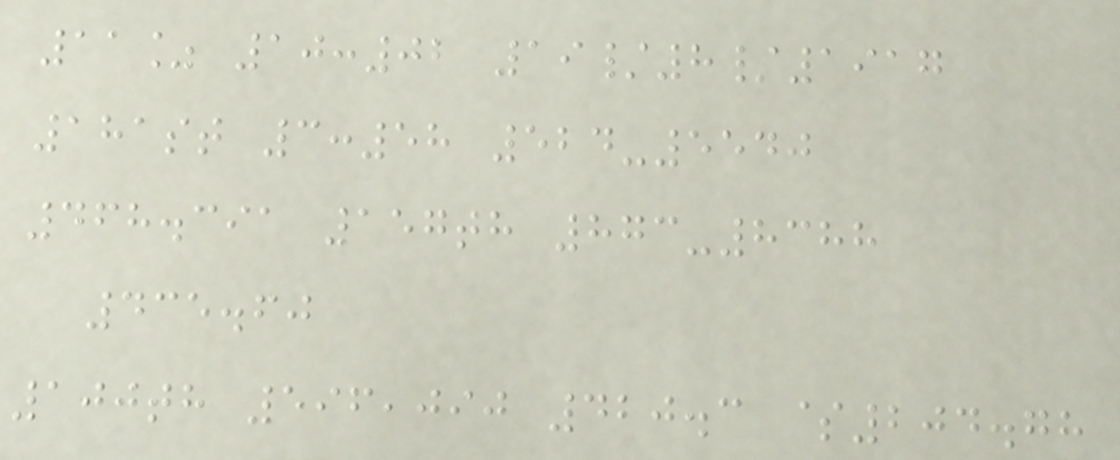11% 10:02 19/8/1917
181st 3:58 524-5540
468.391 157th 873-8388
435.60
100th 596,090 420.3 $204.78
